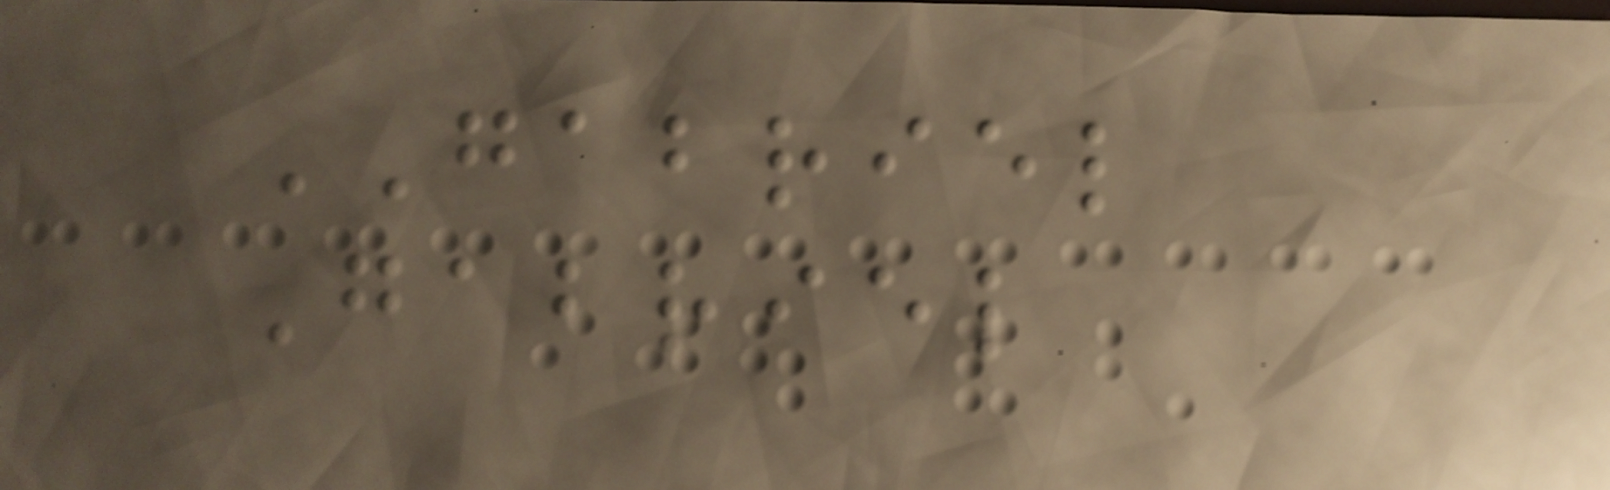GABRIEL
Gabriel
